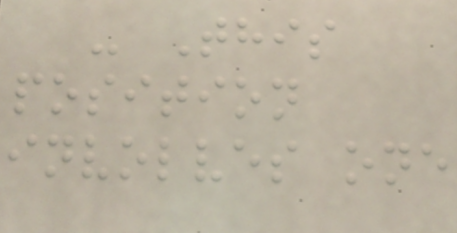- This
position
involves one
